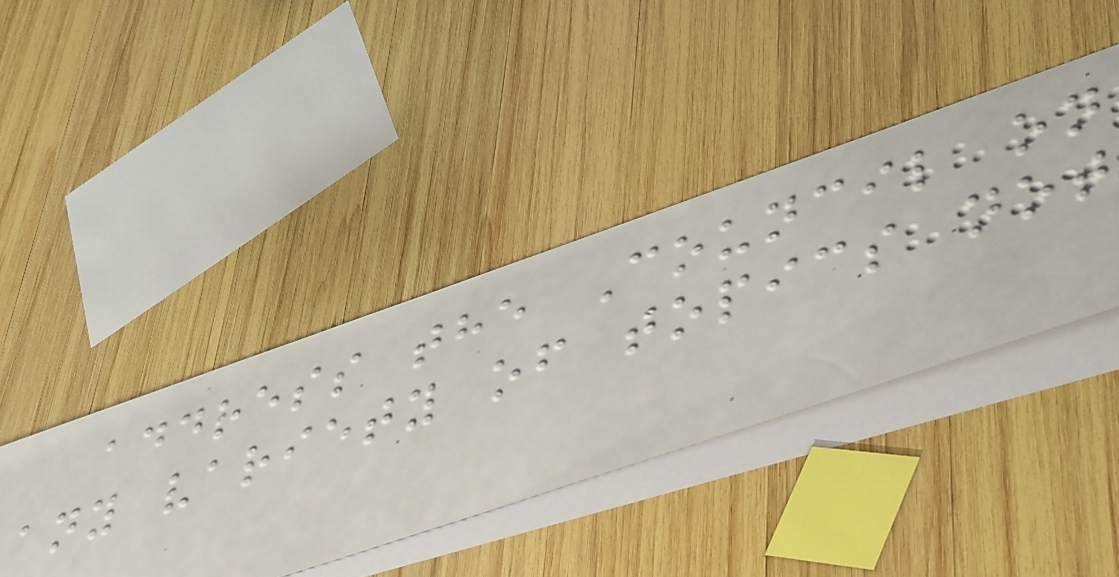address the Council on
any variety of topics not
